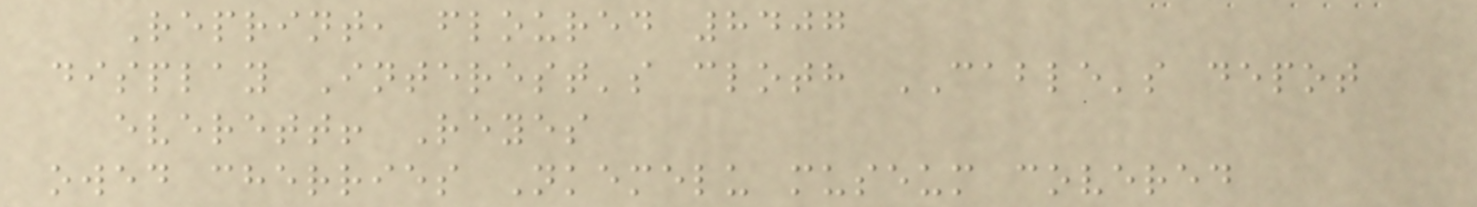Reprint, floured 8407
display Interest's cloth CABLE's depot
everett! Reyes
owed cherries Nkemelu museum covered
